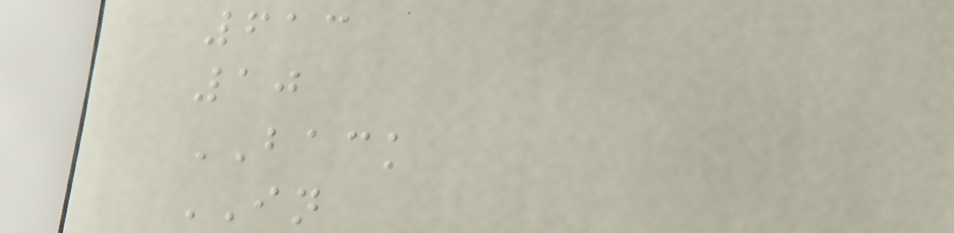613
10
BACK
IN
